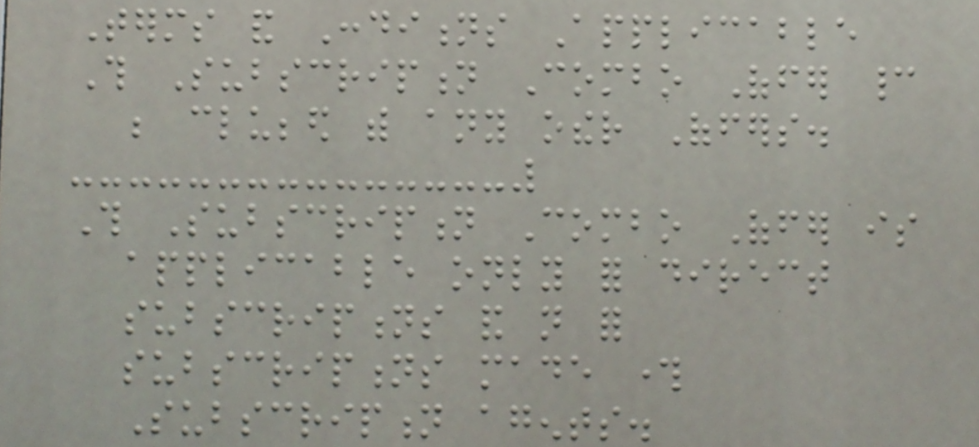Terms and Conditions Applicable
This Subscription Combo Offer cannot
be clubbed with any other Offers.
This Subscription Combo Offer is
applicable only for direct
subscriptions and not for
subscriptions made through
Subscription agents.
